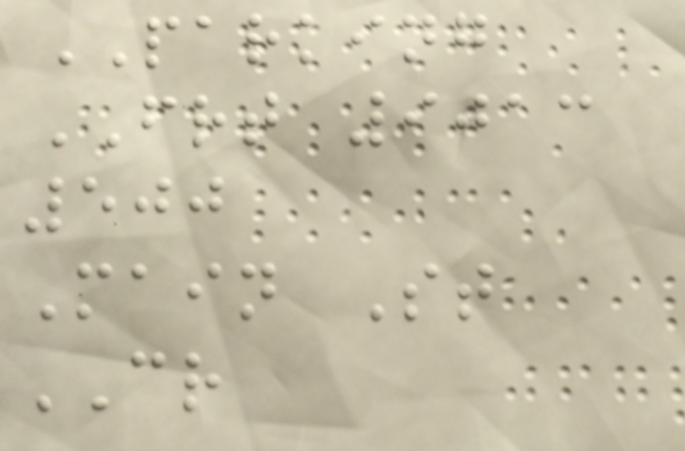PARKING
FRT 9013
500
Main St
CR
